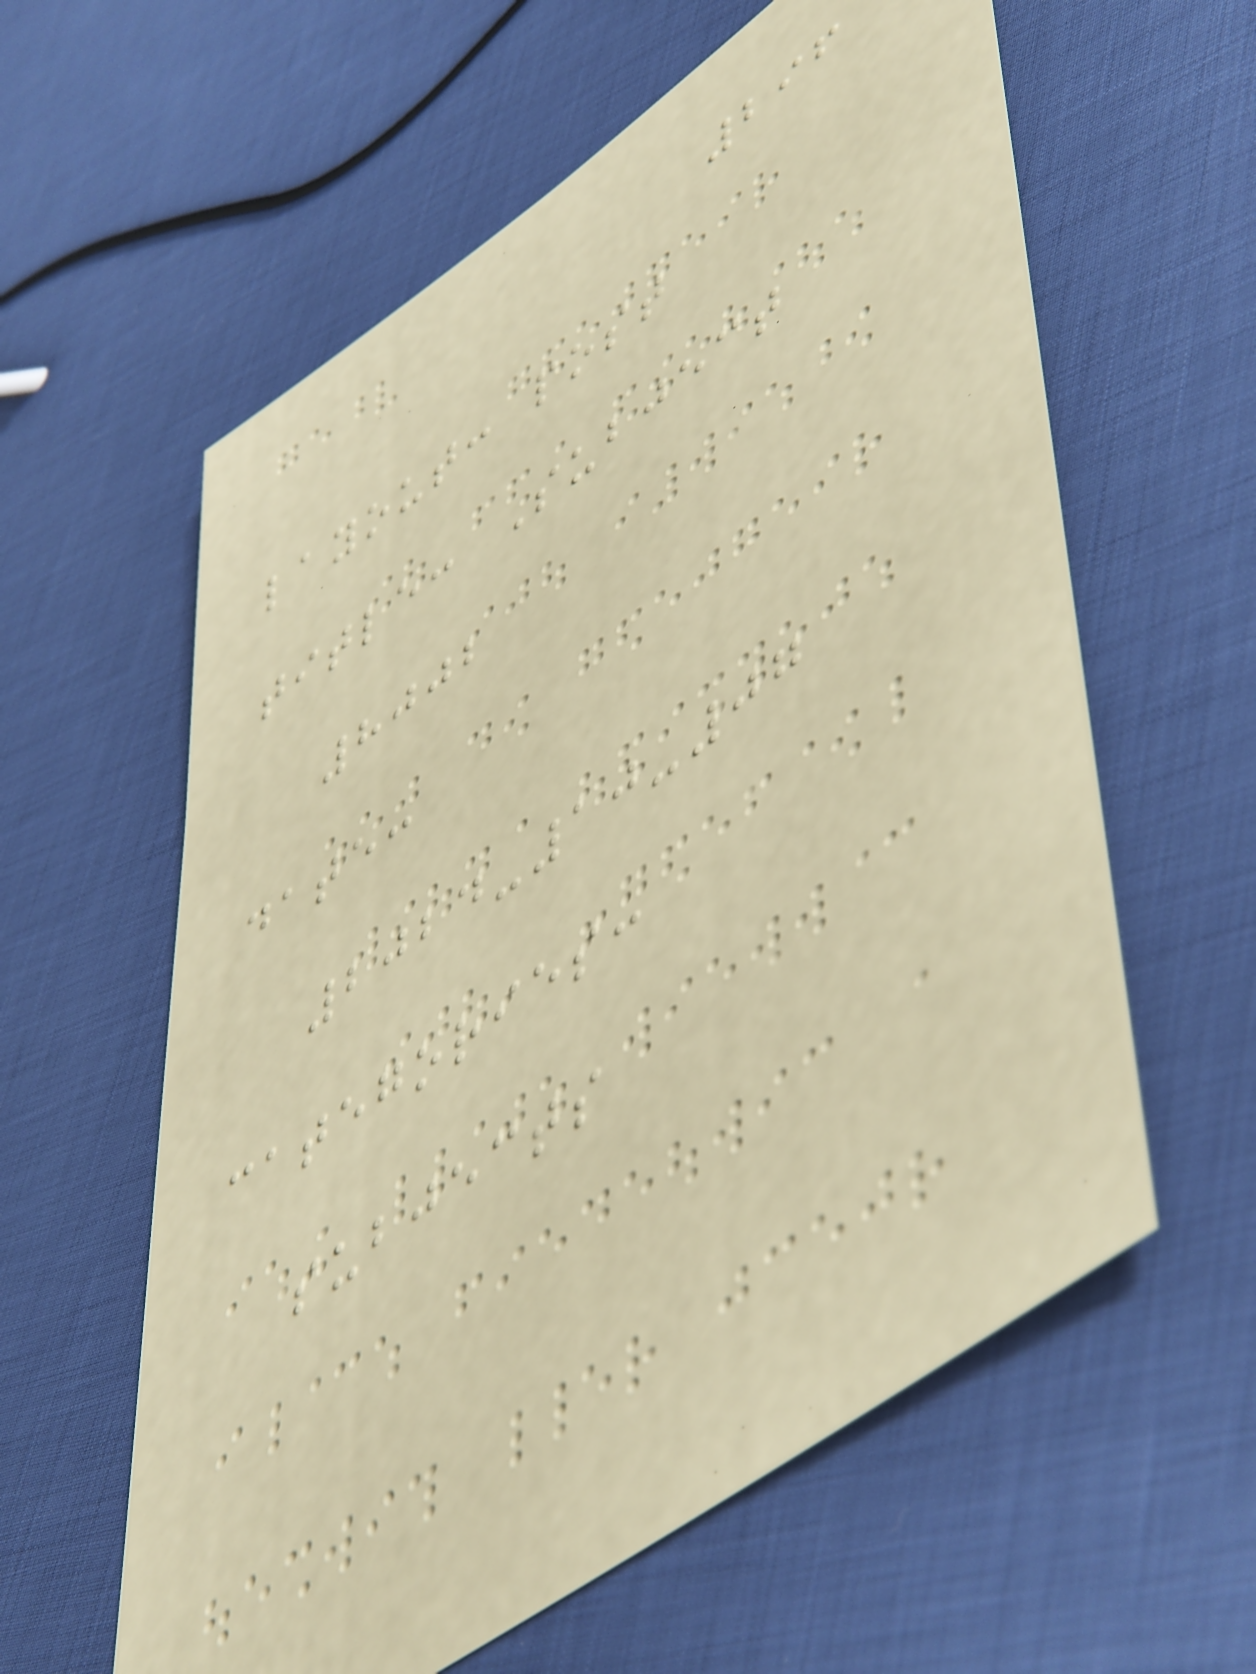296
layout: post
title: Subject
8002
date:
2024-10-07
categories:
subjects
